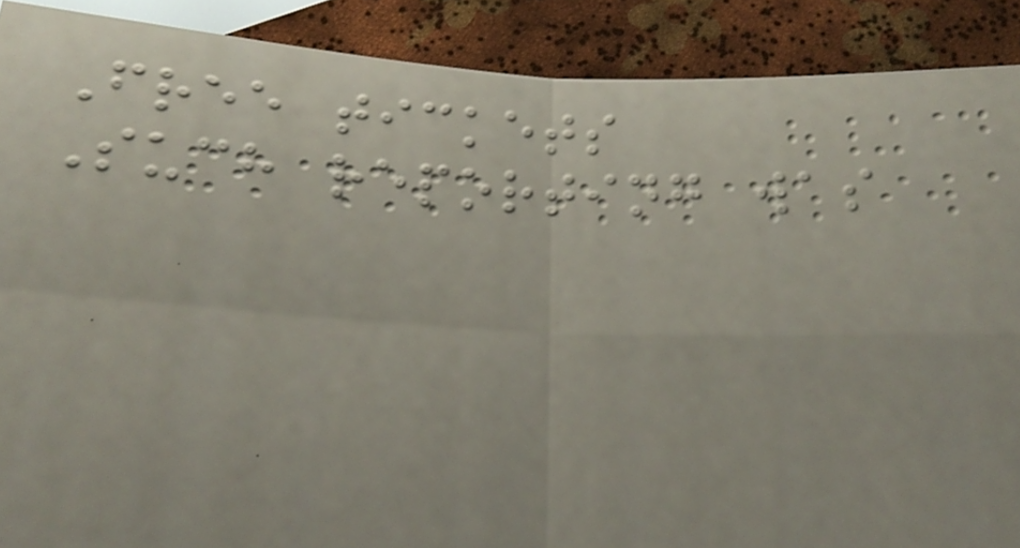Free tickets
Such reporting was
